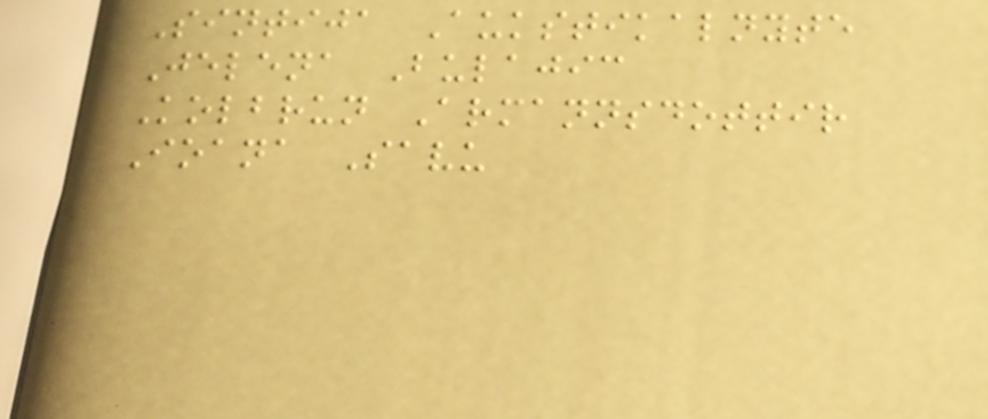Sintija Aukstikalnyte
Jelena Bulajic
Kolbrun Armannsdottir
Ioana Savu
